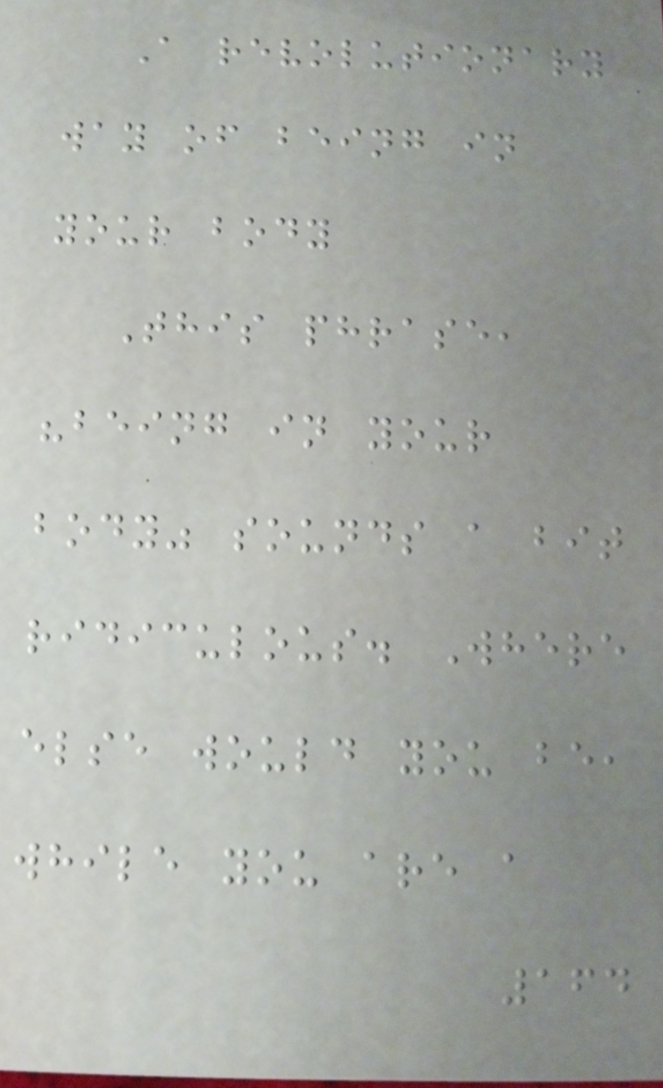A revolutionary
way of being in
your body
This phrase,
"being in your
body" sounds a bit
ridiculous. Where
else would you be,
while you are a
164
